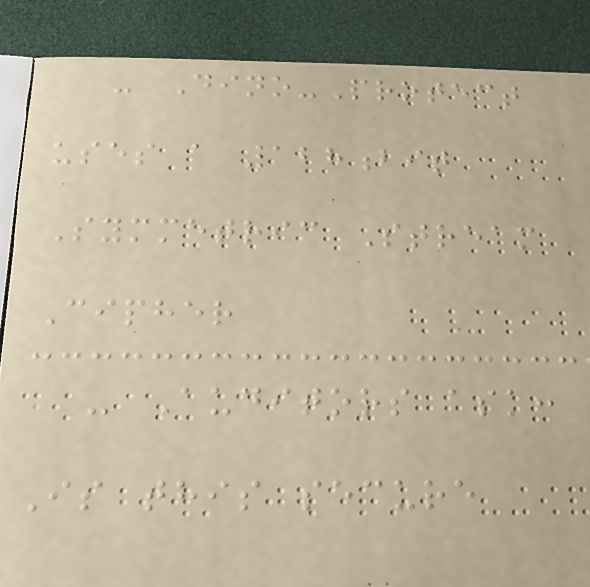- Dino-Protect
uses a 128bit
Symmetric Stream
Cipher
- Auditors ask:
Is this secure
